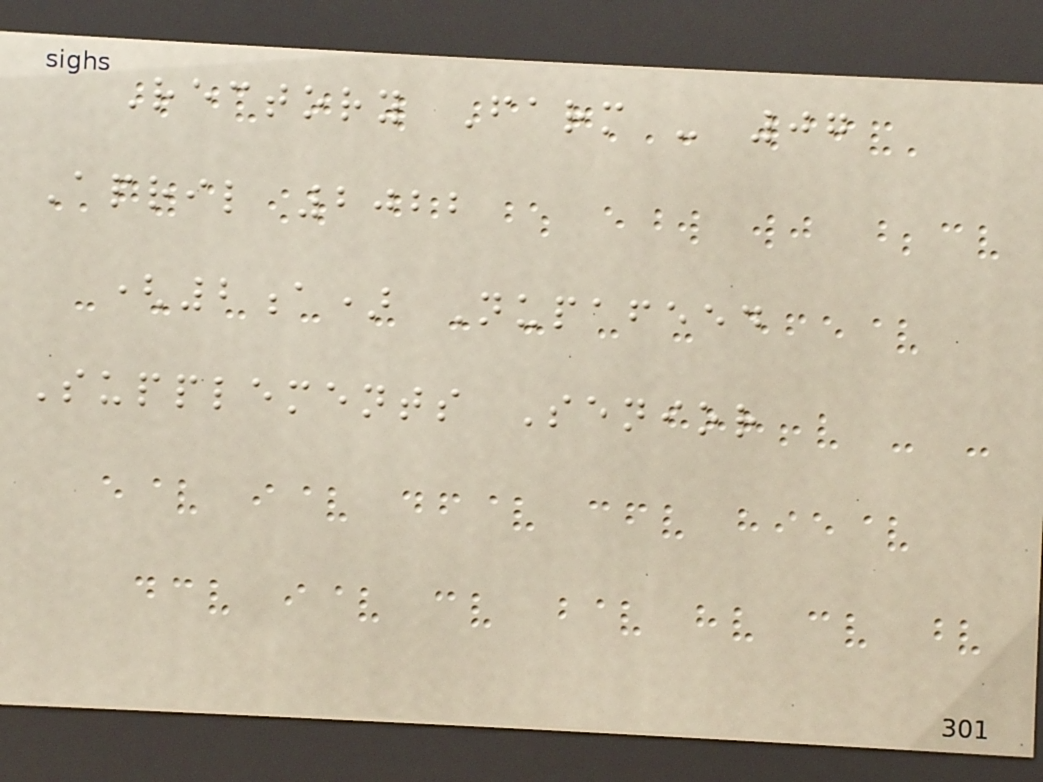Rectory Farm - 07
April 2022
(2a) Nupafeed
Supplements Senior
